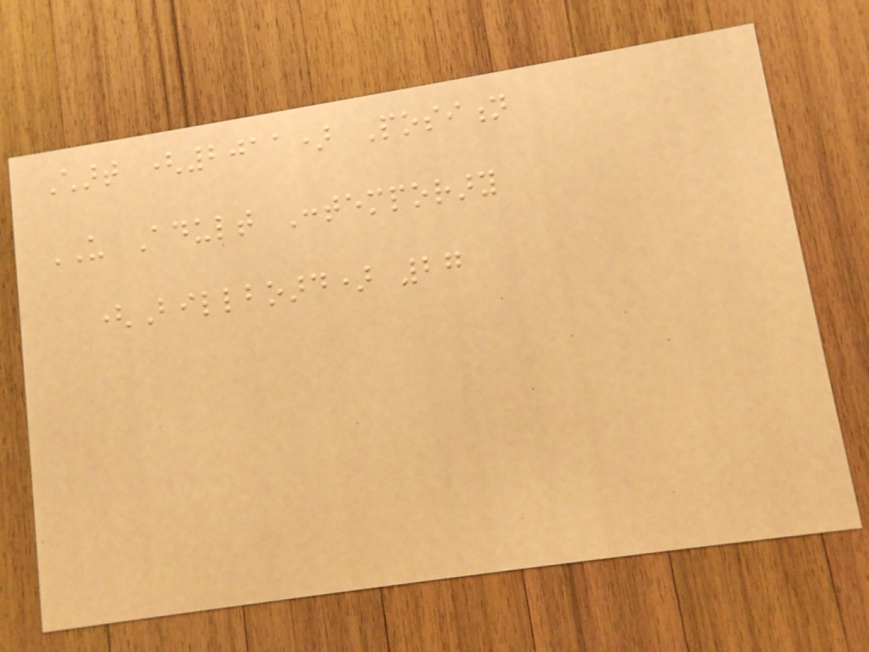Chart (2011) Position
US Adult Contemporary
(Billboard) 27
